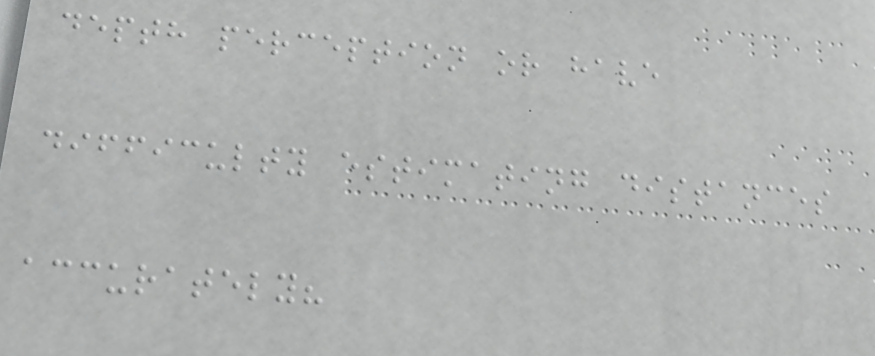depth perception or have
difficulty estimating distances
accurately?
